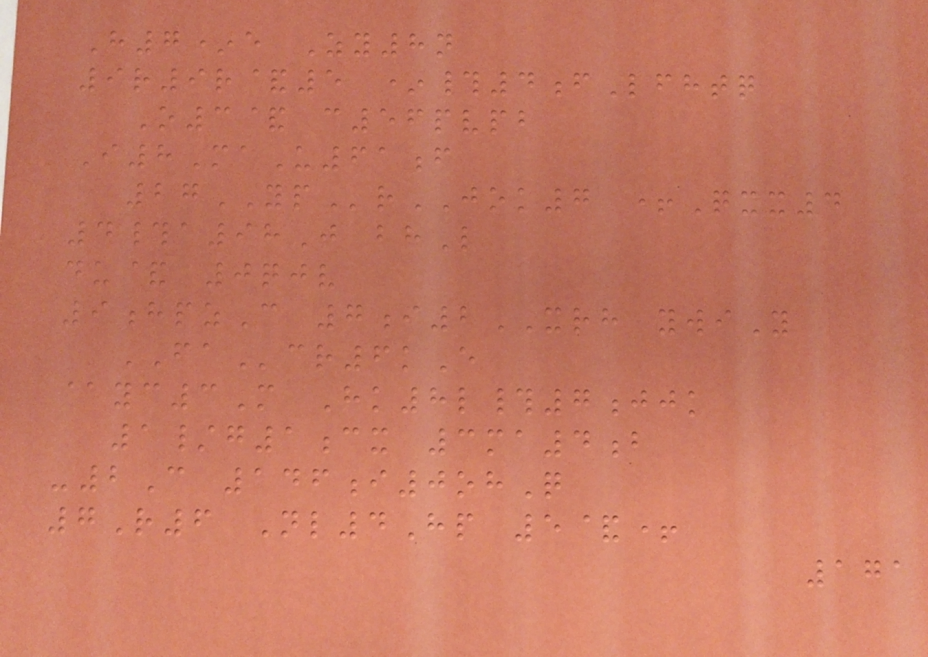H7*e Zy8n
9r9r&5 *#4fLfhtq
O3& c56pvpb
I8MaU61f
27YPrJOK7 +Qxx4
4#a98J bhL
du& 0qjv
9hpzC 7i2XRH ywiY
FAcr6kE
@yc3M Hk8l#7jjk
1/g1cx 3ma4b
-2C 146i0ohQ
7R6 Nl4Hp 5&+
171
